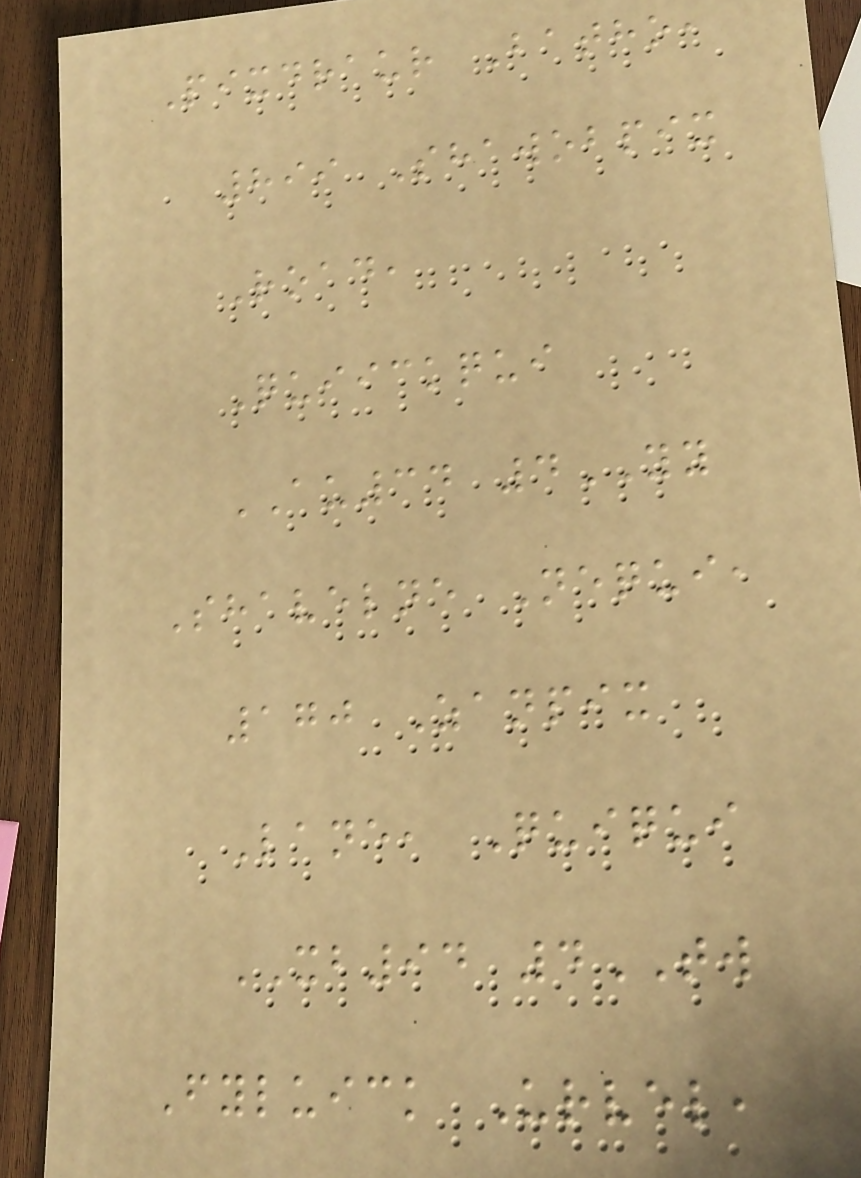Pixdraur Batho,
899 Shawobpix
Road,
Quiickqui
AU34 4YY
Shavelne Nequi,
170 Zanpix
Lane, Quiqui
XB94 4TW
Fyluick Urvel,
